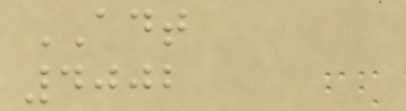ADT
4002
